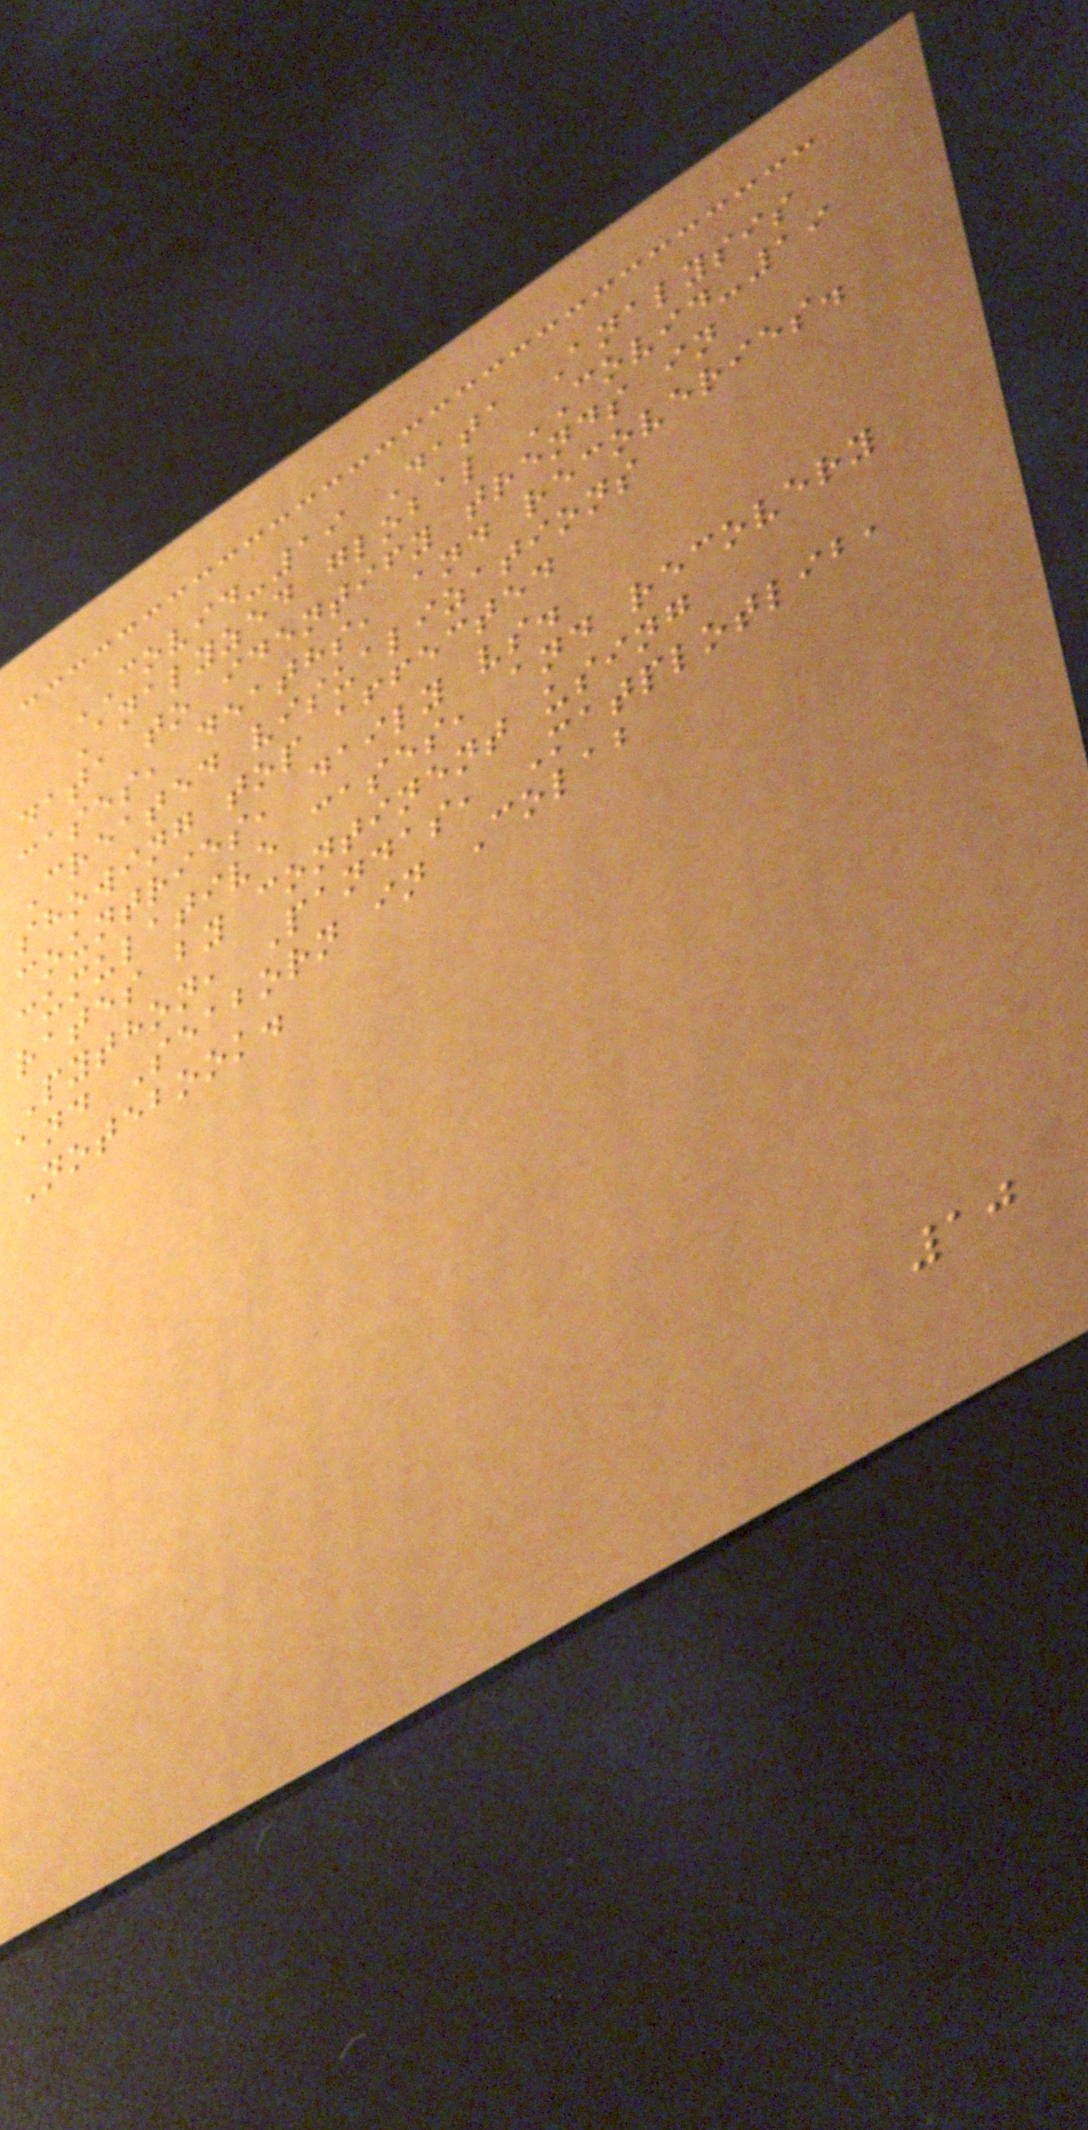COVID-19 Data Analysis
Analyzed global COVID-19
data to identify trends in
cases, deaths, and recoveries.
Created visualizations
showing top affected
countries, daily vs.
cumulative cases, and recovery
rates by continent using
Python, Pandas, Matplotlib,
and Seaborn in Colab
Notebook.
10
